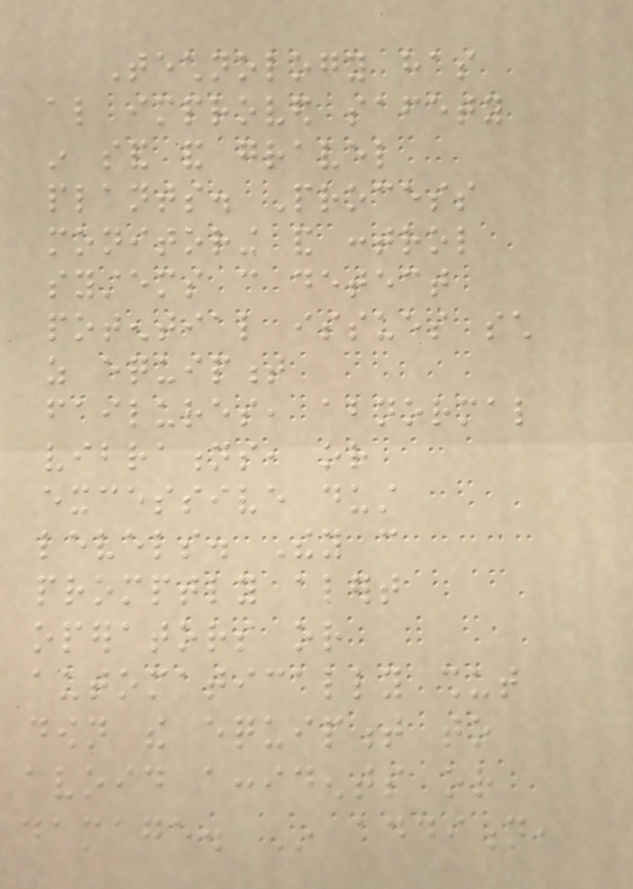Technology has
also improved safety
in sand and gravel
plants. Process
monitoring and control
systems can detect
potential issues such
as equipment
failures, abnormal
vibrations, or
excessive dust
levels. They can
promptly alert
operators or
automatically shut
down the equipment to
avoid accidents or
damage. In addition,
